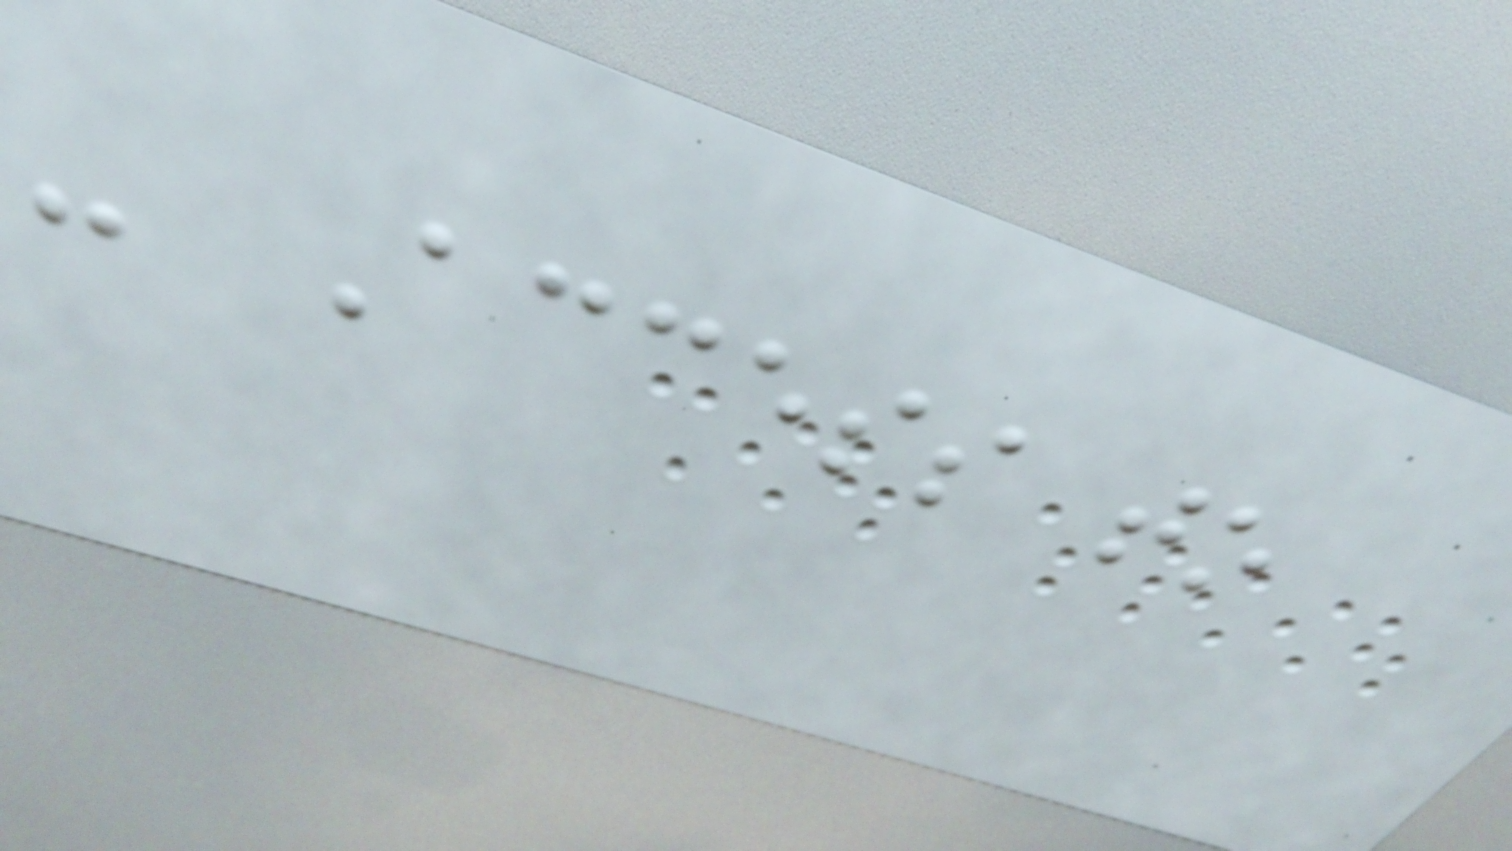- Access to
